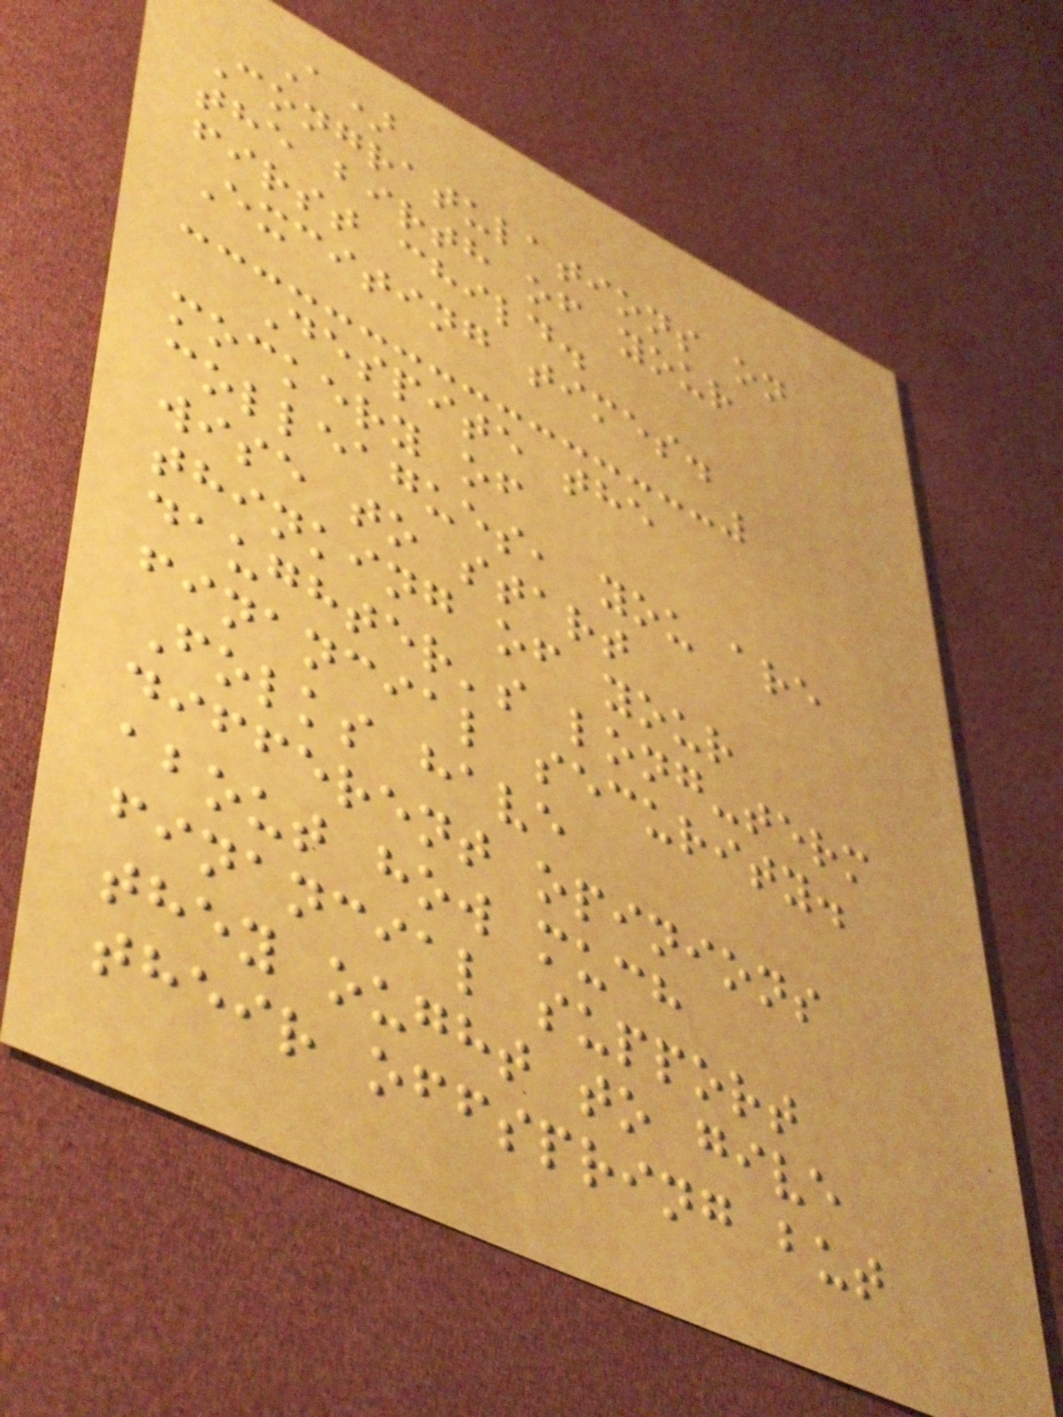A)
Congratulations on
the birth of your
first child.
Exciting times.
Despite the
mockery of
colleagues, you are
wise to start
thinking of your
daughter's long-term
financial security.
Folks have
different opinions
about how much
financial support
they ought to give
their offspring but
